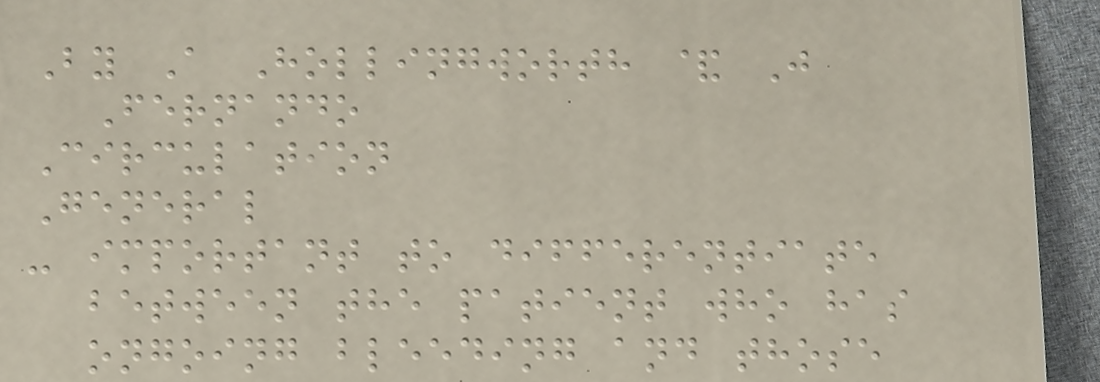By A Hollingworth & J
Fernando
Circulation
General
- important to differentiate
between the patient who has
ongoing bleeding and those
